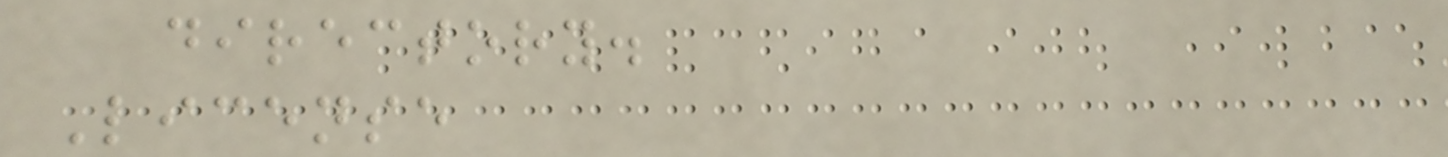directory.
License
